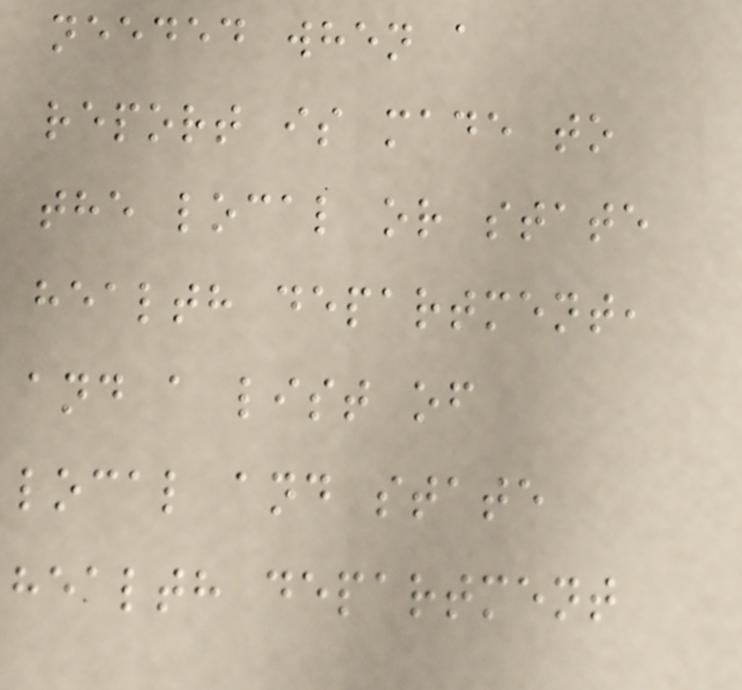needed when a
report is made to
the local or state
health department,
and a list of
local and state
health department
